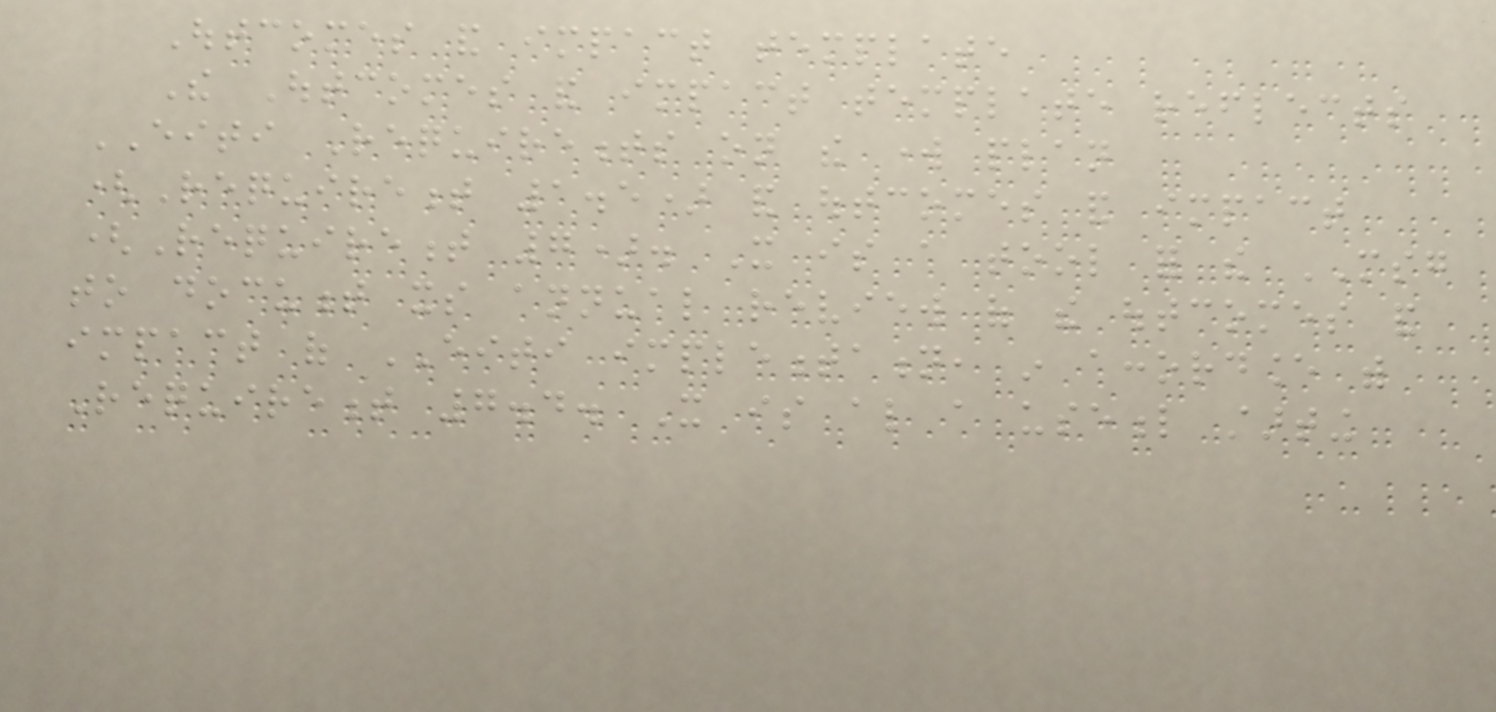Outcomes and impact template
The Outcomes and impact template reflects
EITI Requirements on the work plan
(Requirement 1.5) and outcomes and impact
(Requirement 7). It is a tool for the MSG
to document its annual review of the outcomes and
impact of EITI implementation, in accordance with
Requirement 7.4. It is also a useful starting
